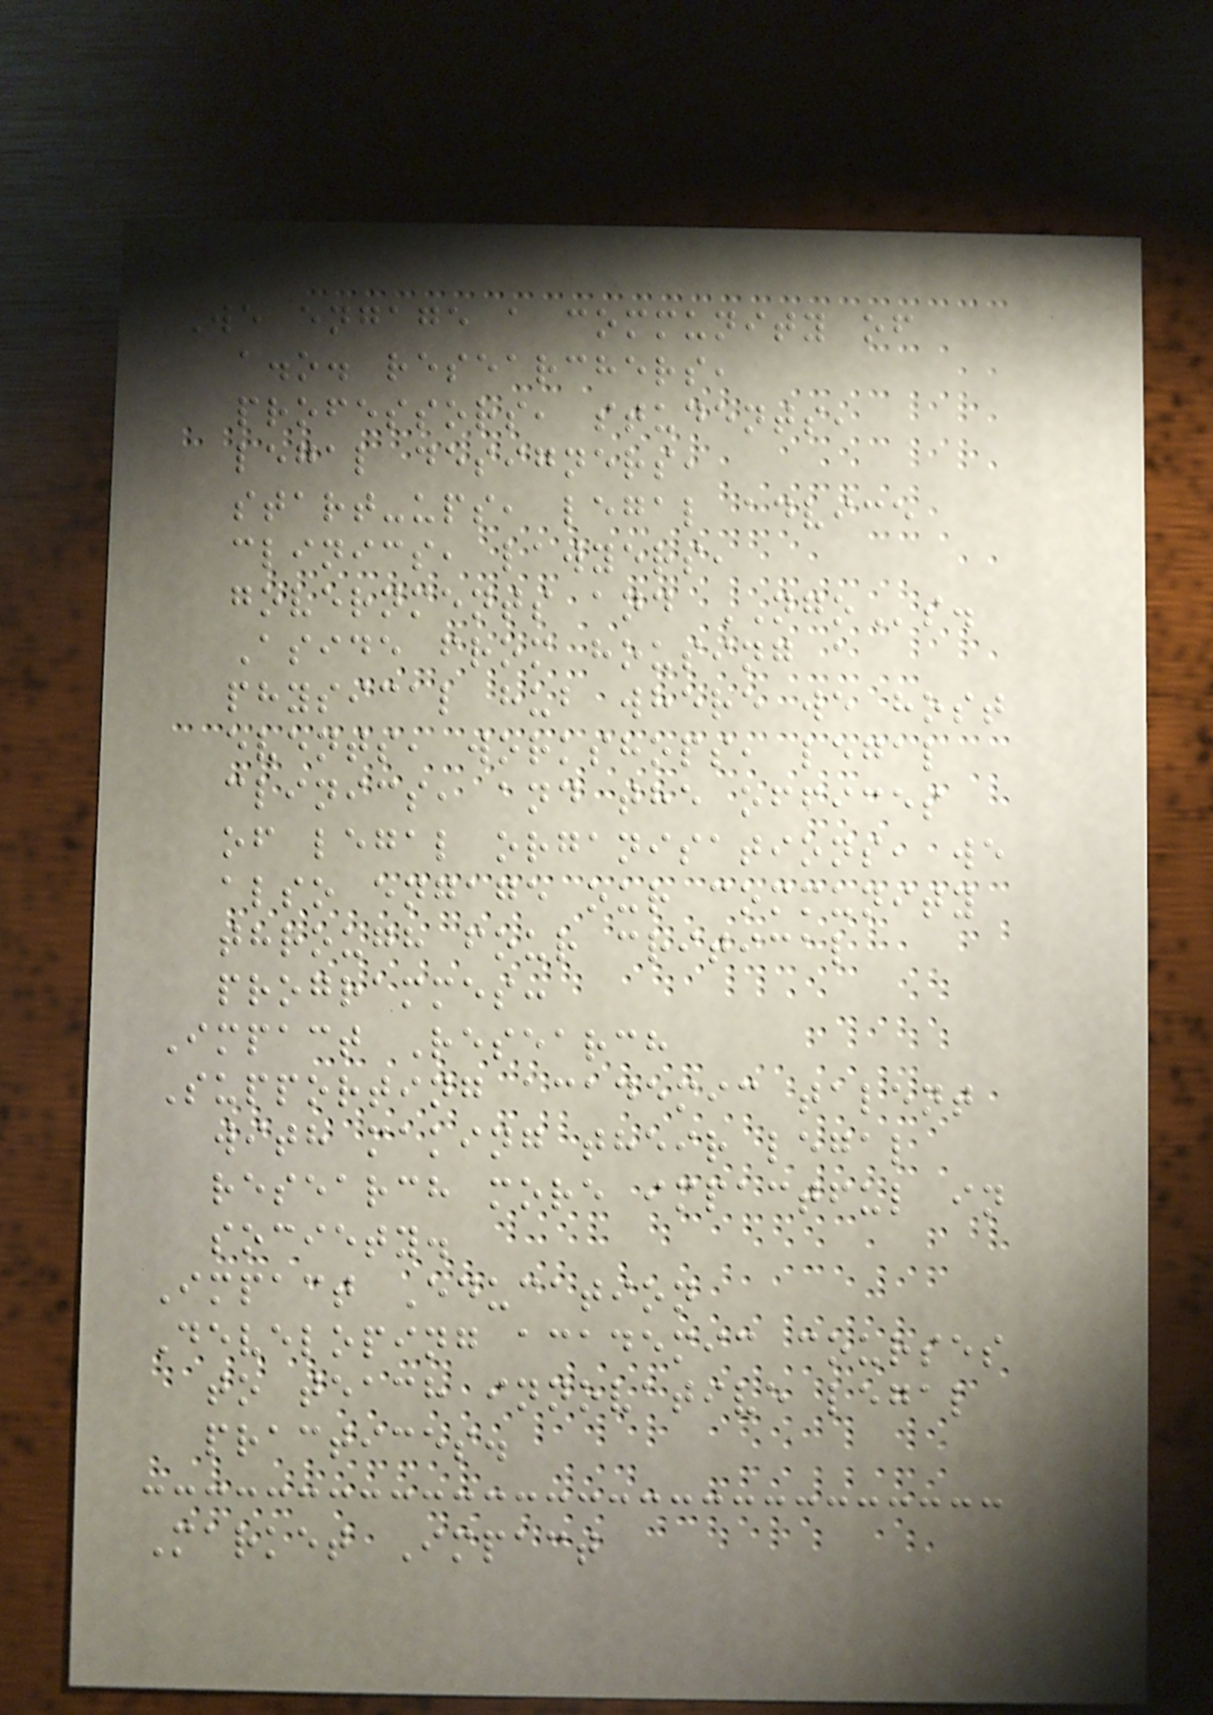We engage a community of
a.o. researchers,
professors, students,
legal designers,
start-ups, legal advice
clinics, lawyers,
governments and NGOs.
Aside from housing a
physical hub where we host
events, workshops, legal
clinics, and the offices
of legal organisations, we
also engage our community
through four critical
programmes:
Impact Research
Supporting academic talent
with making their legal
research more impactful in
society.
Impact Education
Developing academic courses
to teach innovative legal
practices.
Market Impact
